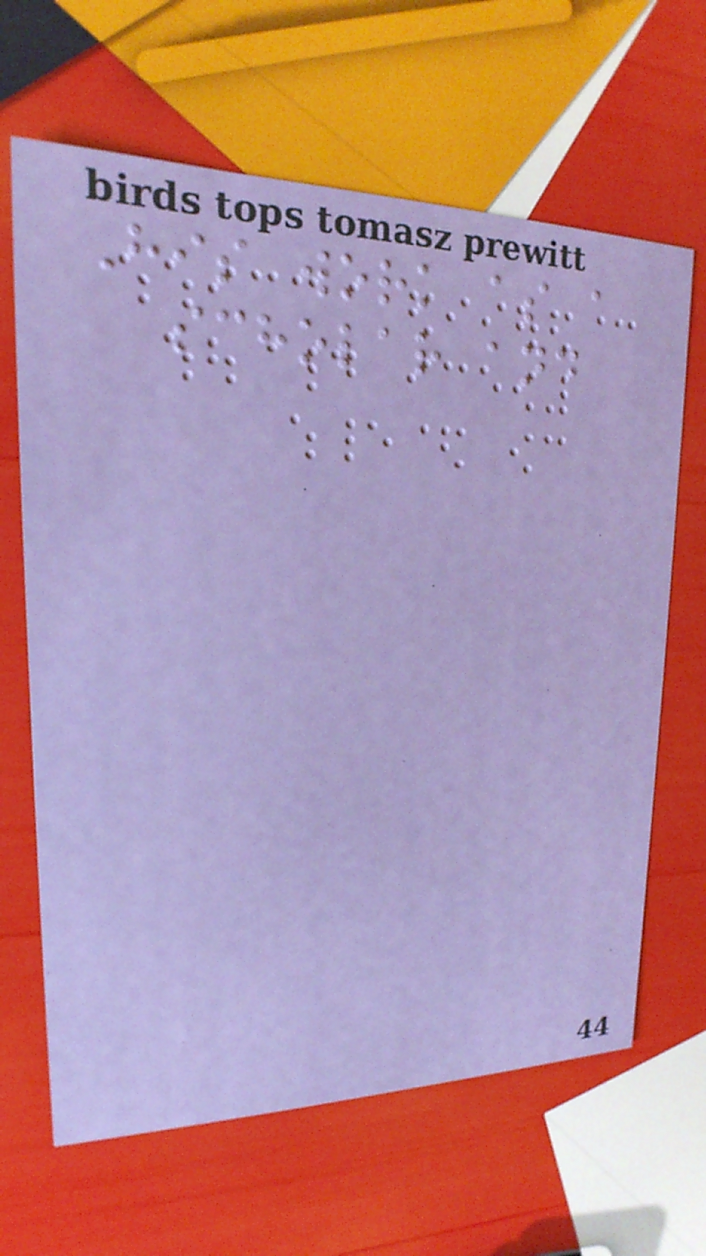His work as a
scholar and
